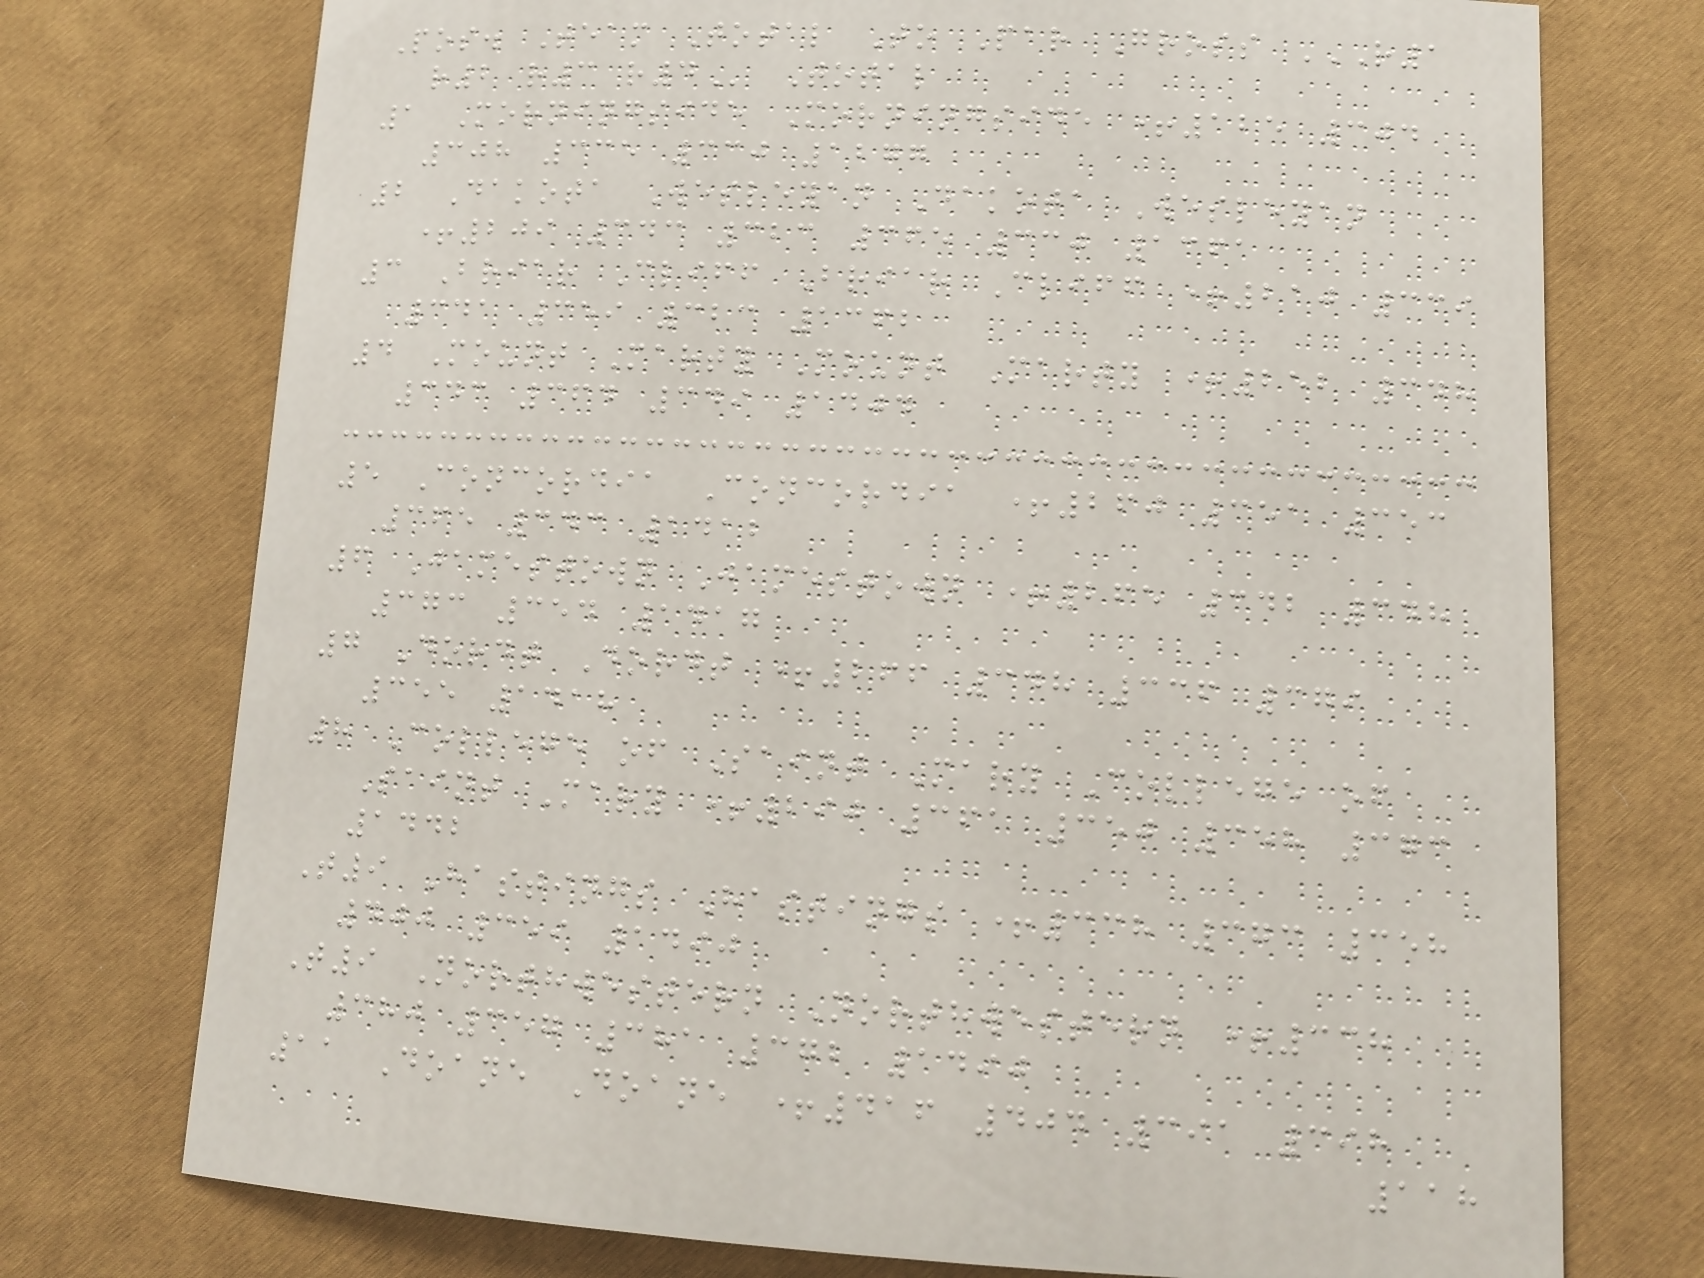Pos. Team Total To Par Gross R1
R2 R3 R4 Total
1 Morningside Morningside +125 304
308 335 330 1277
2 Dakota Wesleyan Dakota Wesleyan
+209 343 323 365 330 1361
3 Briar Cliff Briar Cliff +210 339
341 359 323 1362
4 Mount Marty Mount Marty +252 348
343 364 349 1404
5 Concordia Concordia +260 351 353
365 343 1412
6 Jamestown Jamestown +265 342 348
373 354 1417
7 Dordt Dordt +266 348 336 379
355 1418
8 College of Saint Mary College of
Saint Mary +290 361 350 358 373
1442
T9 Hastings Hastings +338 373 358
400 359 1490
T9 Northwestern Northwestern +338
380 357 381 372 1490
11 Doane Doane +416 404 391 398
118
